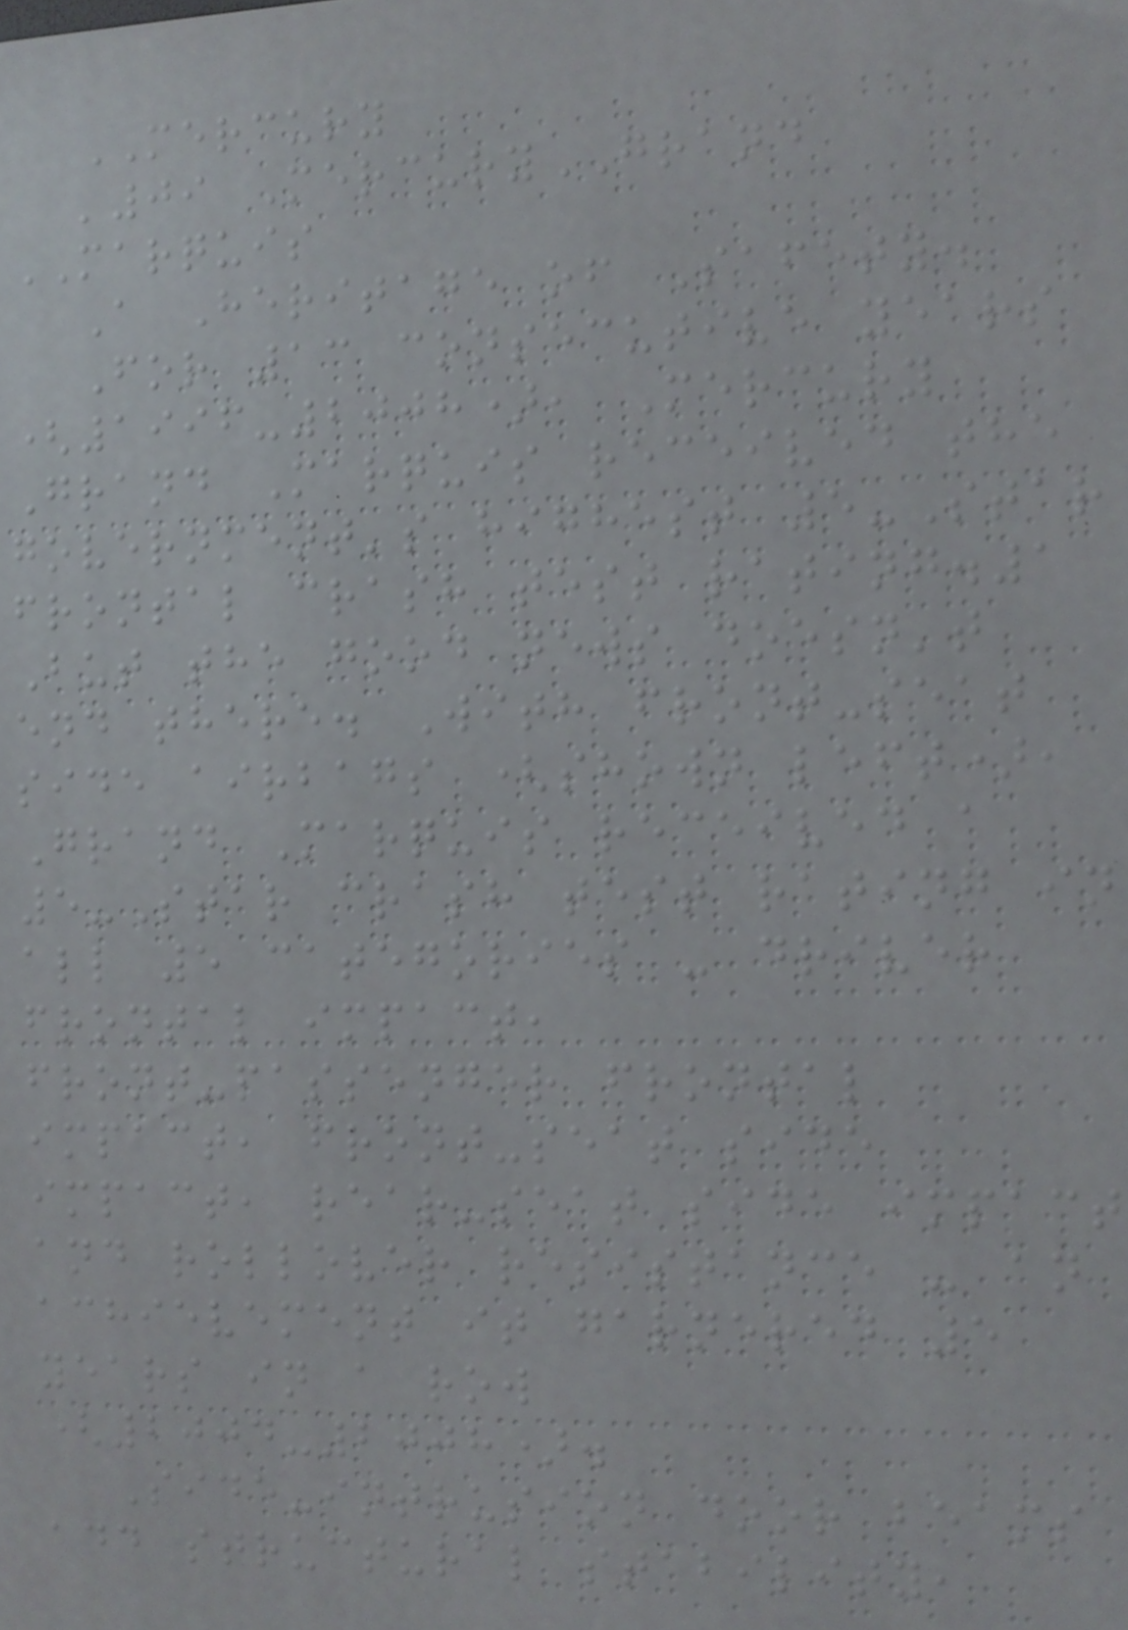MERCURY
'09 MercuryGRAND
MARQUIS
A Heritage of Safety.
For 13 consecutive years
(1996-2008), Mercury
Grand Marquis received the
government's highest 5-Star
frontal crash test rating.1
But the good news doesn't
end there. With front-seat
side airbags (shown left),
Grand Marquis received a
5-Star crash test rating in
all 5 categories - driver
frontal impact,
front-passenger frontal
impact, front-seat side
impact, rear-seat side impact
and rollover resistance - an
achievement it garnered 5
years in a row
(2004-2008).
Side-intrusion door beams
add structural stability,
